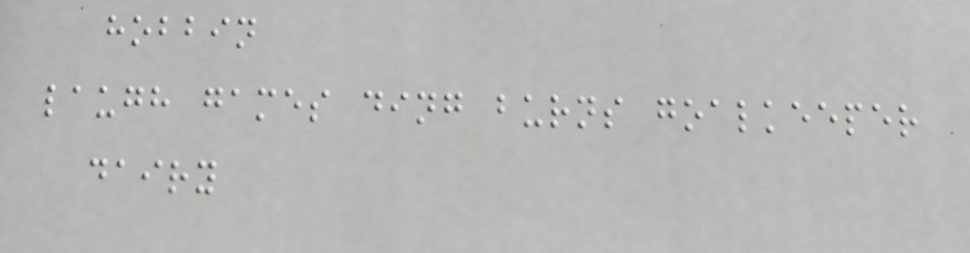hobbin
laugh games ding burns goalkeeper
dairy
